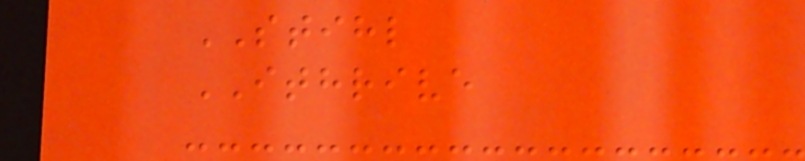STIHL
ITHRIVE
